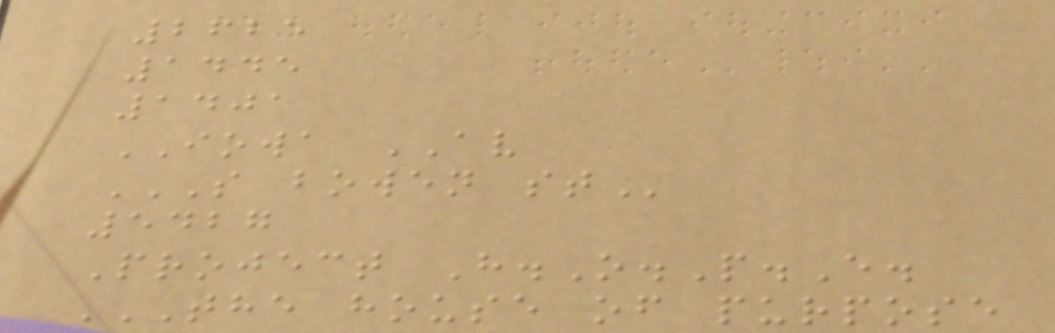2625
1445
1401
IOWA AV
S BOWEN ST
5427
Project H.O.P.E.
THE HOUSE OF PURPOSE
